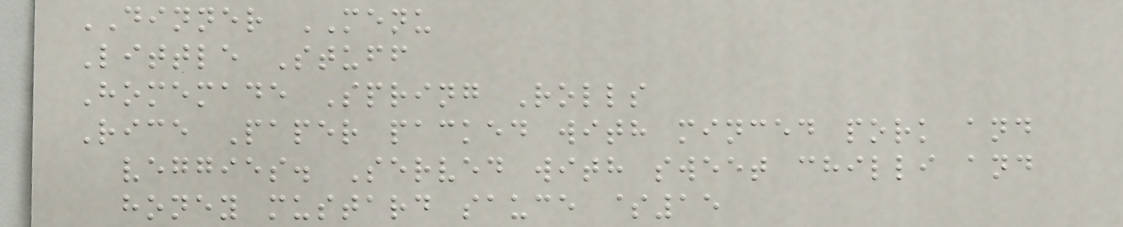DINNER MENU
Little Stuff
Homemade Spring Rolls
Rice Paper packed with minced pork and
veggies. Served with sweet chilli and
honey mustard sauce $15
